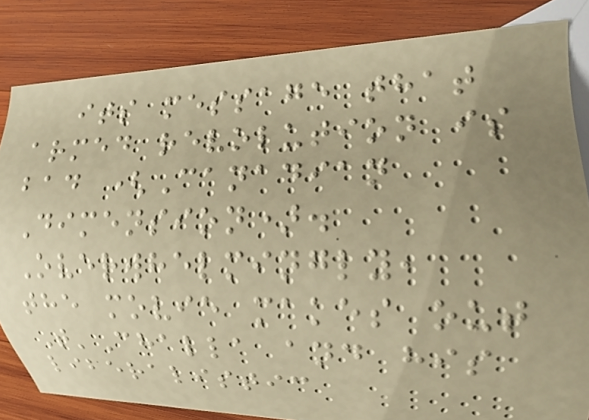its message that
armed revolution is
bad (Canadian
Dimension).
Overwhelmingly,
the movie makes out
T'Challa and his
liberalistic
